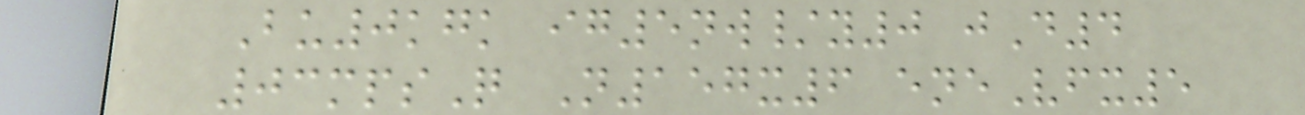Bu0kgk ig5nw/y0 jD4
03mpsQ N157x6 eneVfx5
